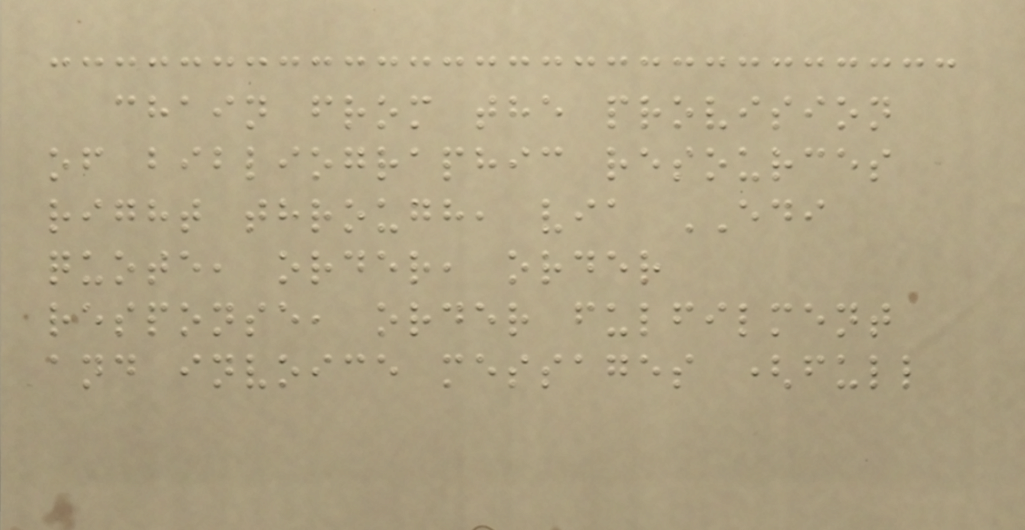chain from the provision
of bibliographic resources
right through, via EDI
quote, order, order
response, order fulfilment
and invoice messages (full
